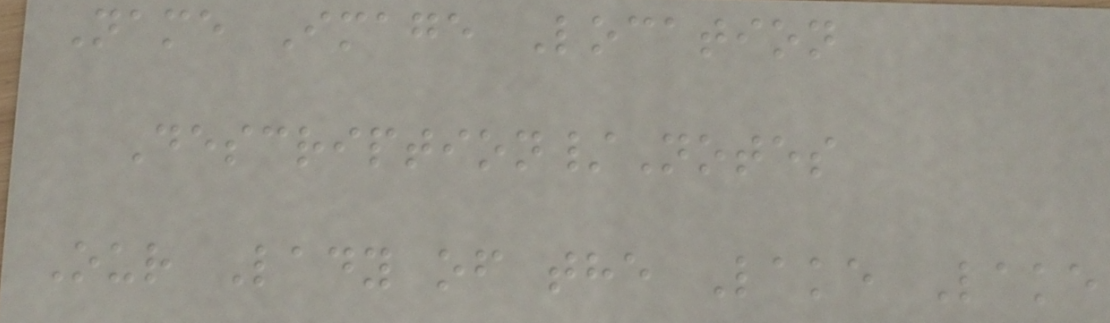Name Image Location
Description/Notes
Our Lady of the Lake Lake
